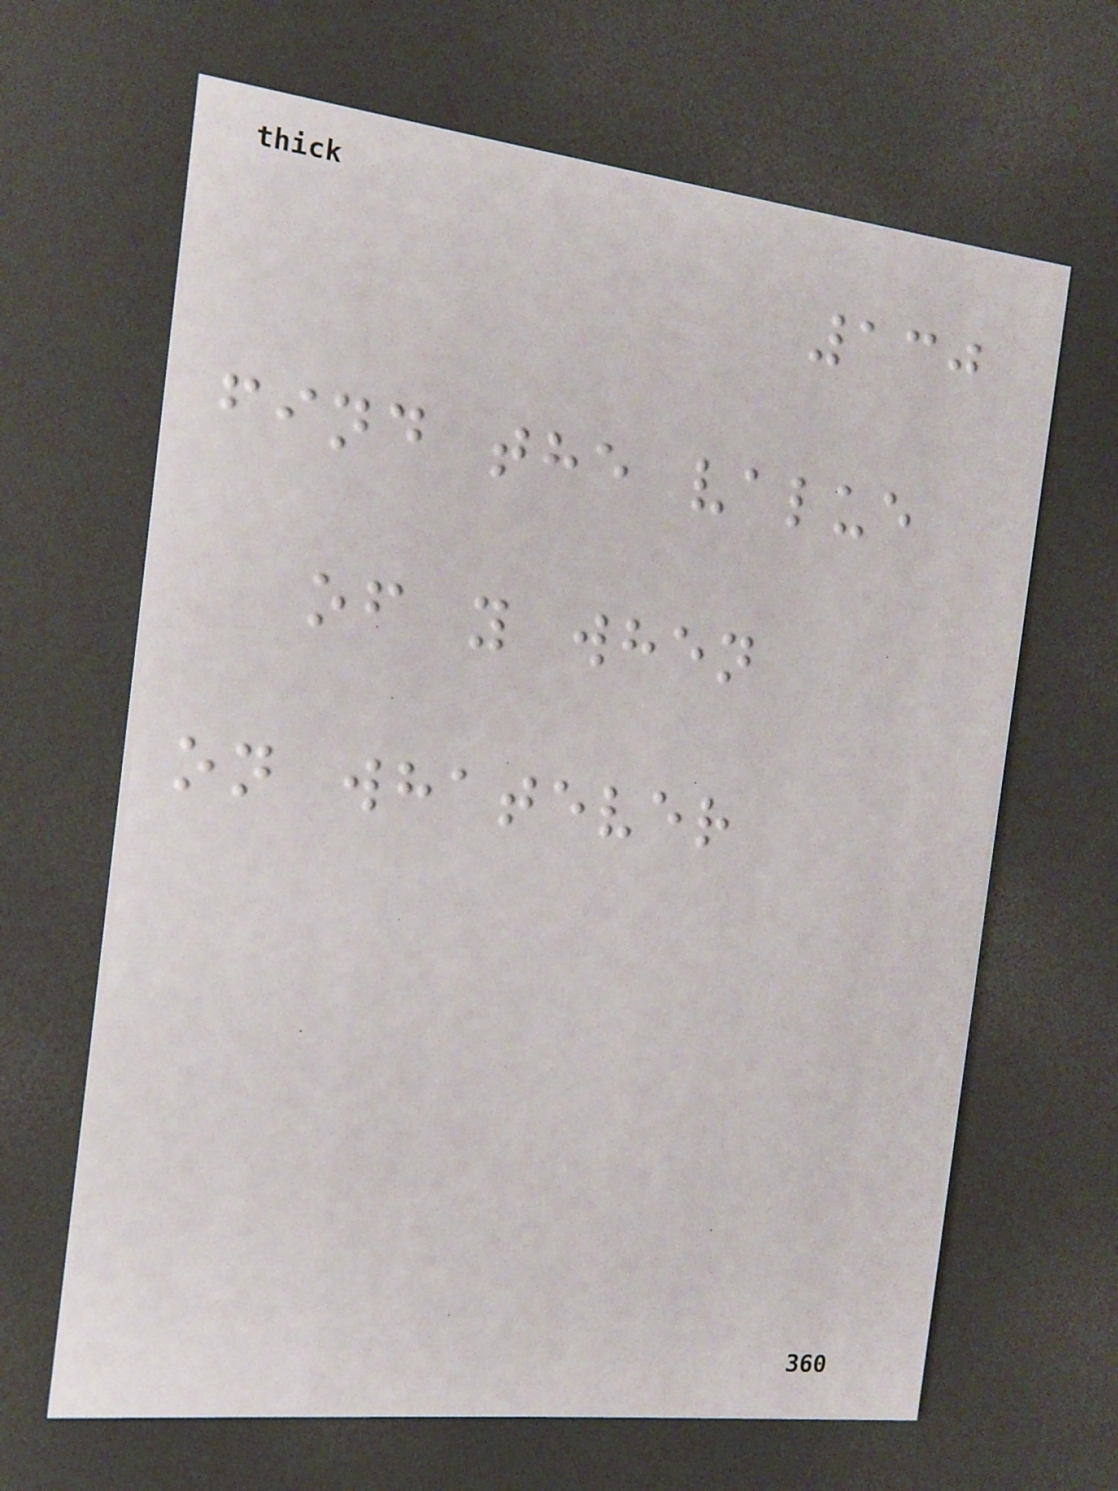130
find the value
of y when
on whatever
